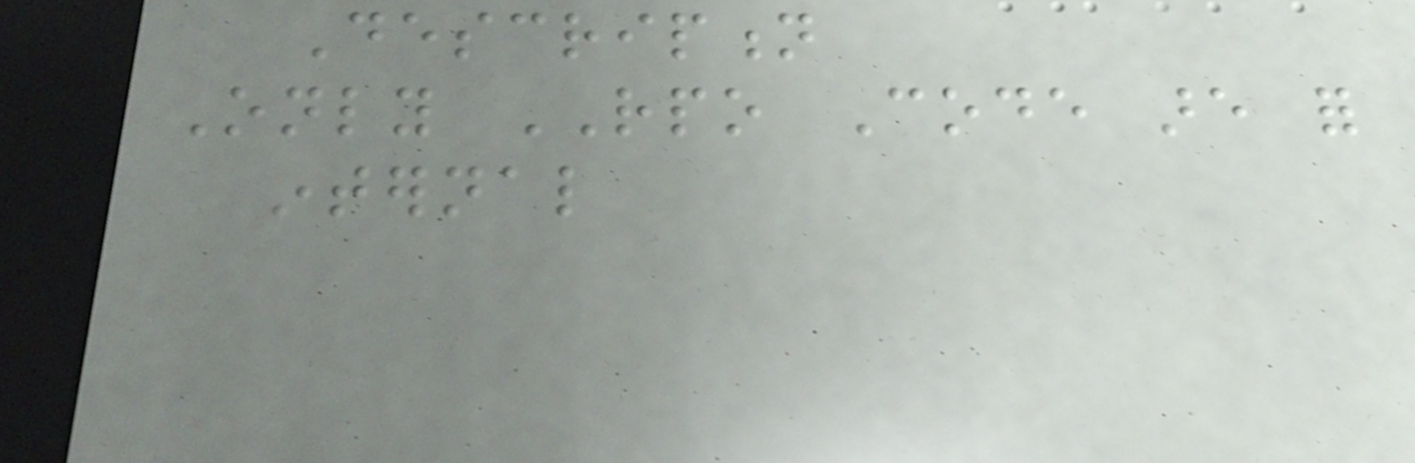Description
Only RPO Code are for
internal
